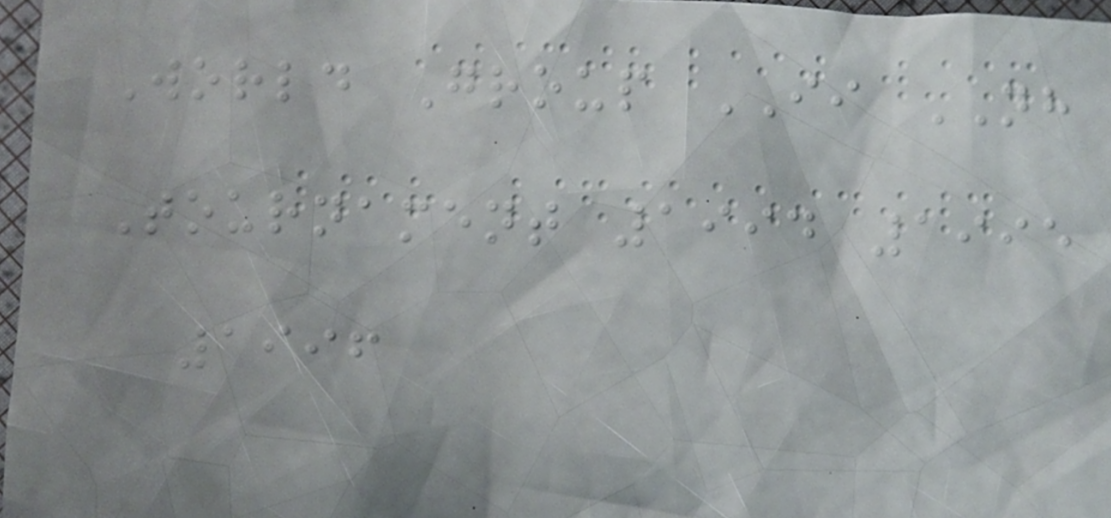World Group II NH
Tournament 1994 1995
1996
